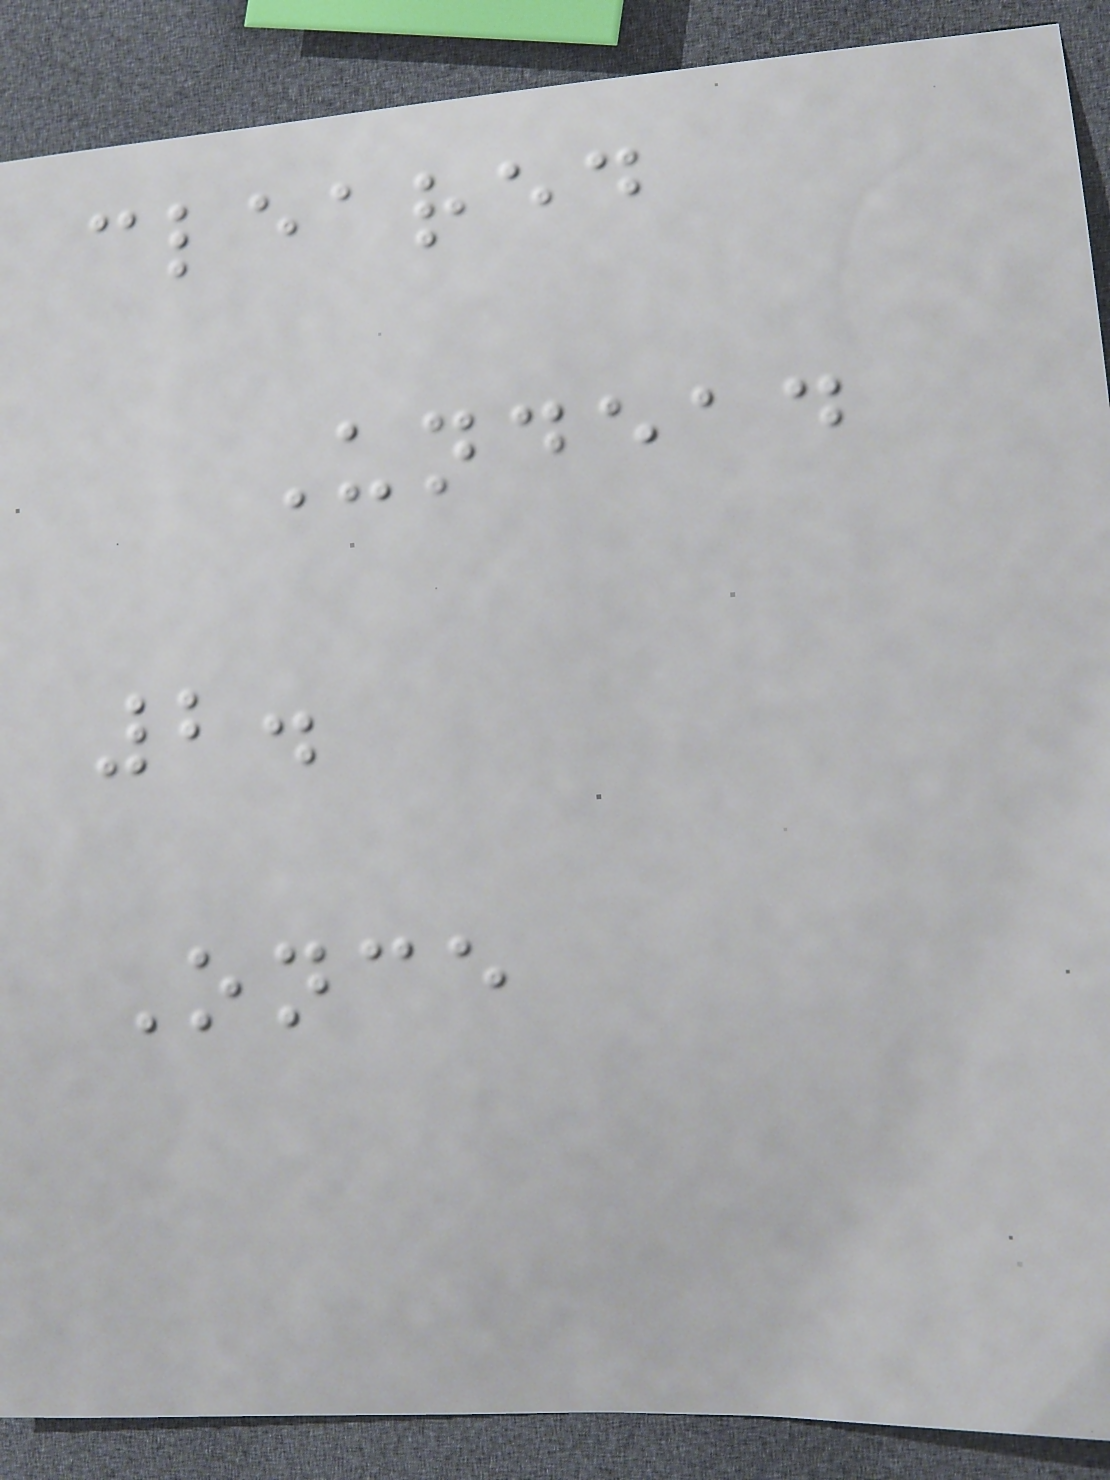cleared
Undead
2.
Once
